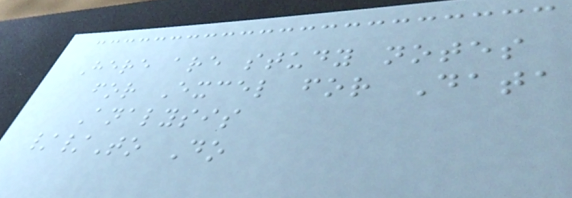Here are study notes
for Excel for Data
Analysis
//To Do
